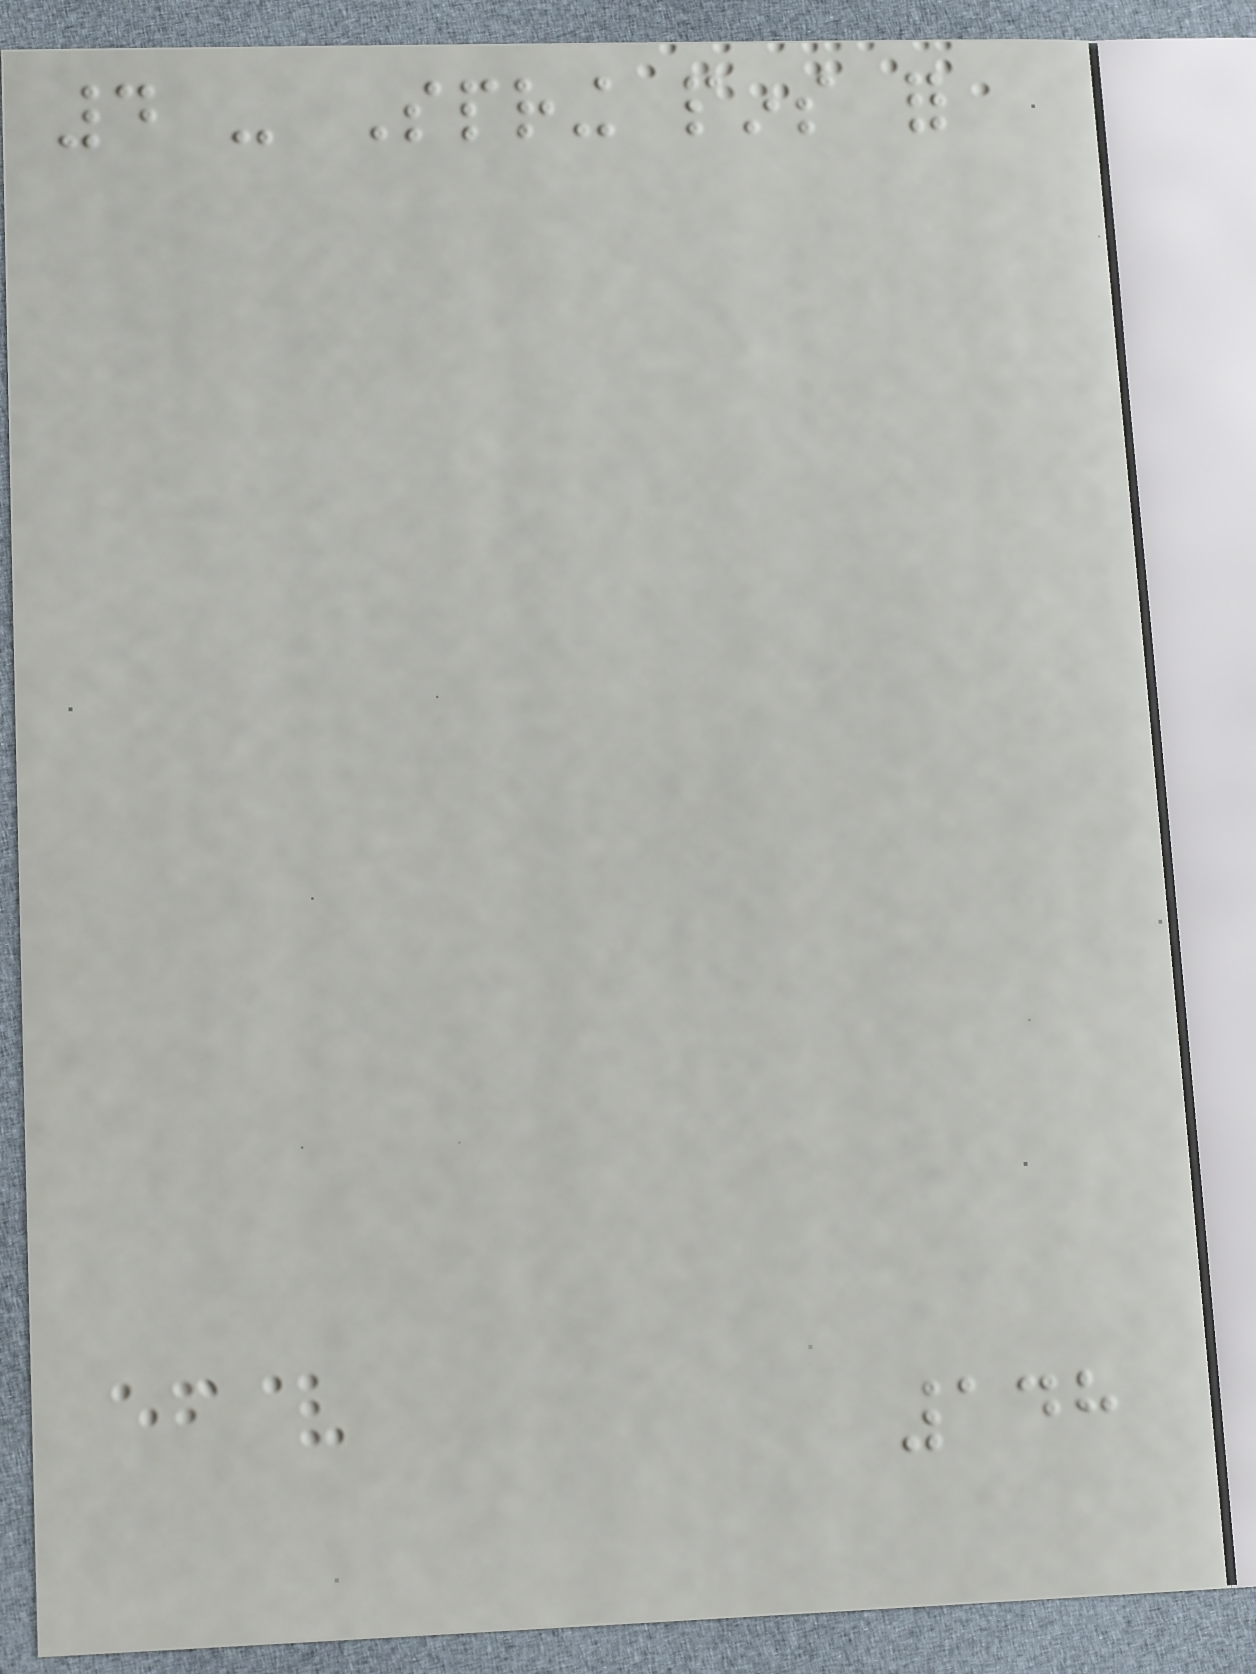4 - Spring pins for
148
